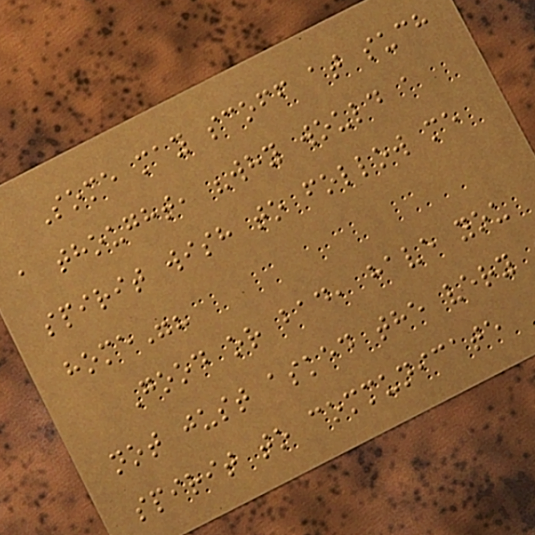Some may scoff at such
a thought, "why would a
spirit wish to follow me
home"?
Good or bad, have you
not just asked the very
spirit to communicate
